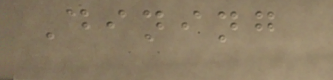Dining
